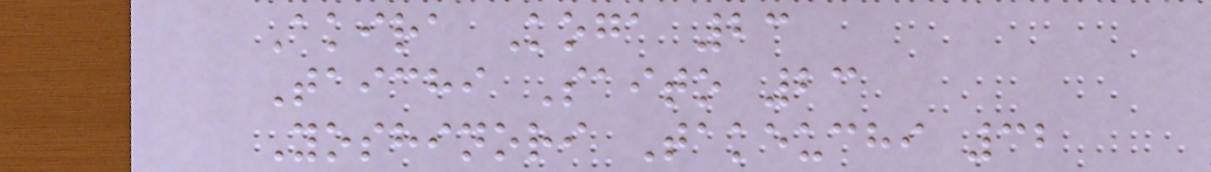Akira Koga 23
Taichi Saito 23
Yoshinori Takeuchi 32
